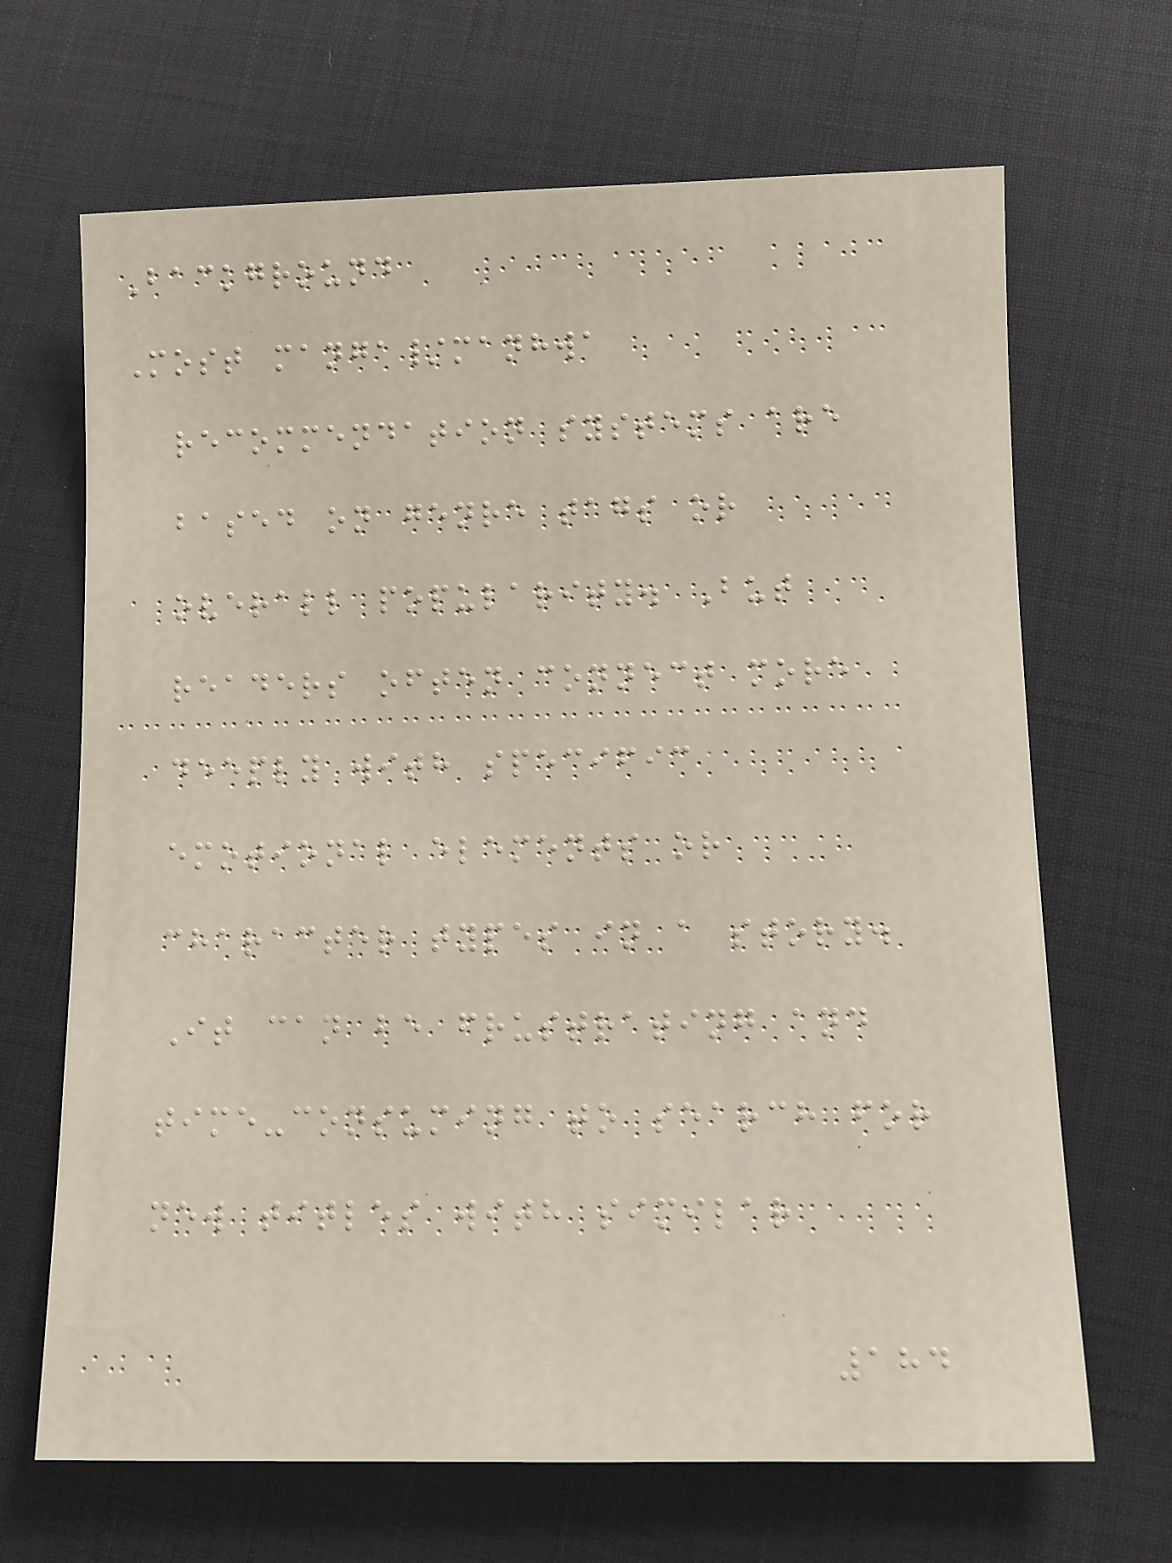Background
Most manga/manhwa
recommendation systems are
based on genre tags or
overall popularity. But
readers often connect more
deeply with specific
emotional elements or
character types in a story.
It can be frustrating and
time-consuming to search for
new titles with similar
184
